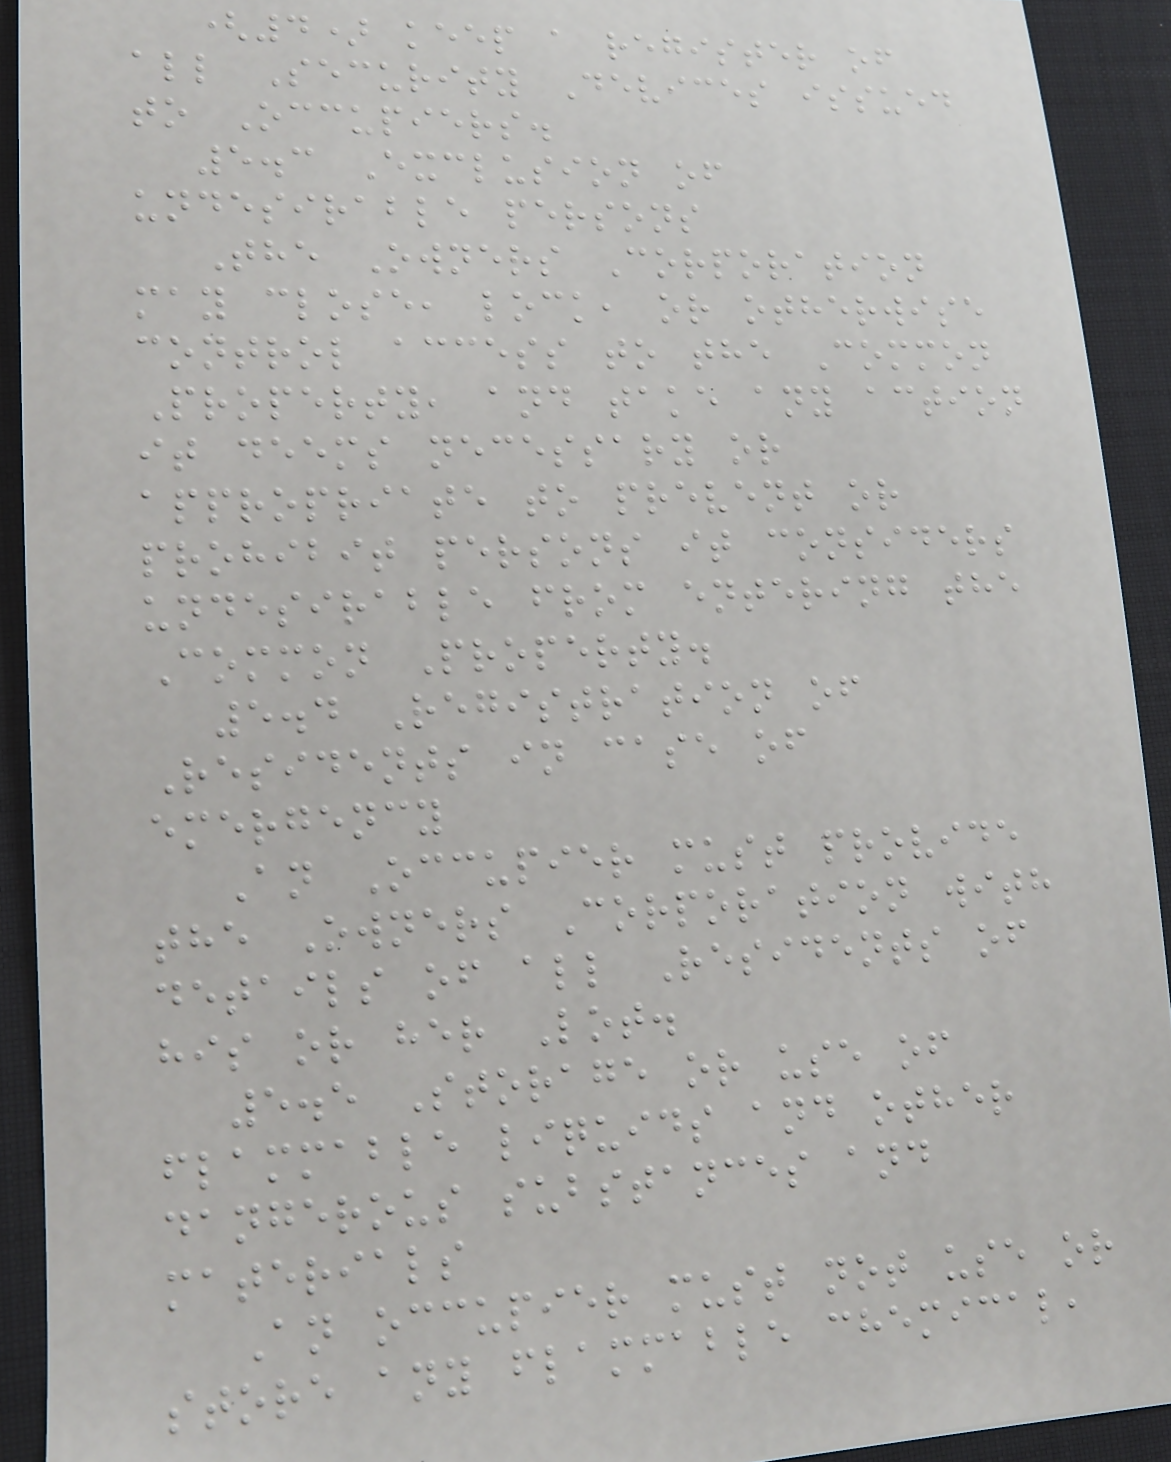(4) keep a register of
all Security Devices issued
to Occupiers.
5.3 Exclusion of
undesirable persons
The Owners Corporation
may close, lock, or otherwise
control access to the Common
Property, and take any action
it deems necessary or
appropriate to prevent or
prohibit persons it considers
undesirable from entering the
Common Property.
5.4 Registration of
Residents in case of
emergency
An Occupier must provide
the Owners Corporation with
details of all Residents of
his or her Lot.
5.5 Storage or use of
flammable liquids and other
dangerous substances and
materials
An occupier must not use or
store any flammable chemical,
